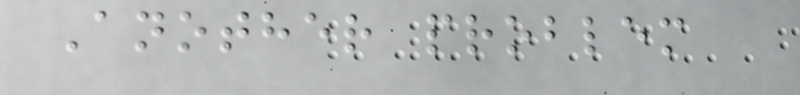Another problem
